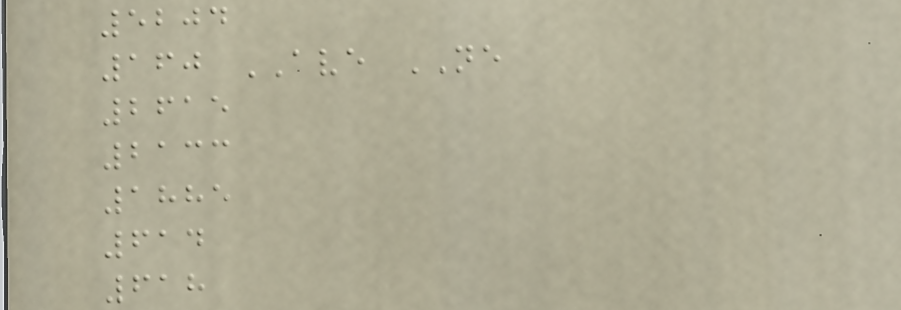5204
160 AVE NE
2615
2133
1885
614
618
